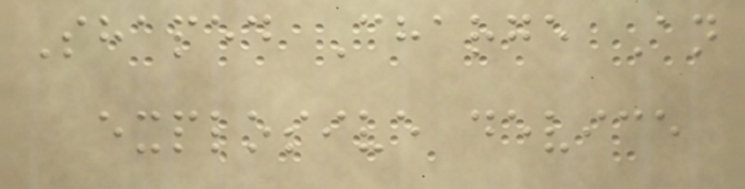Shaped Charge An
explosive device
